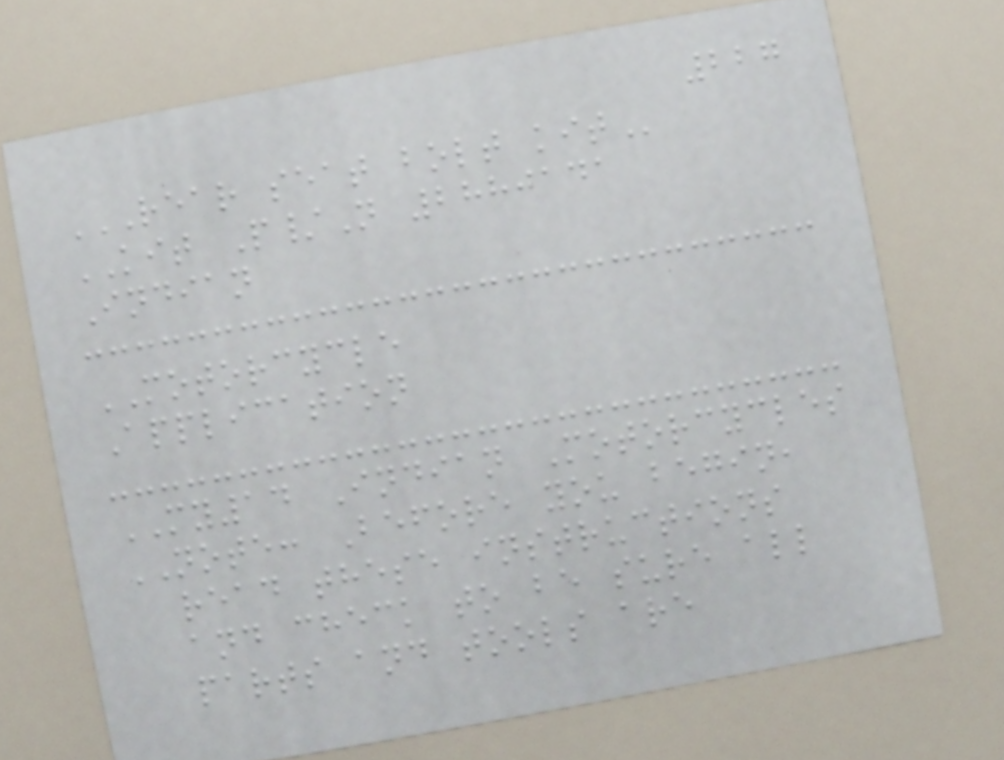227
REAR SEAT BOLT KIT
KIT P/N 2880141
Indian
MOTORCYCLE
Application
MY14 Indian Motorcycles
NOTE: Before you begin,
read these instructions
and check to be sure all
parts and tools are
